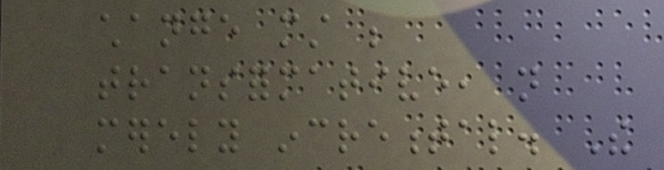change must be
transformative, not
merely incremental. The
